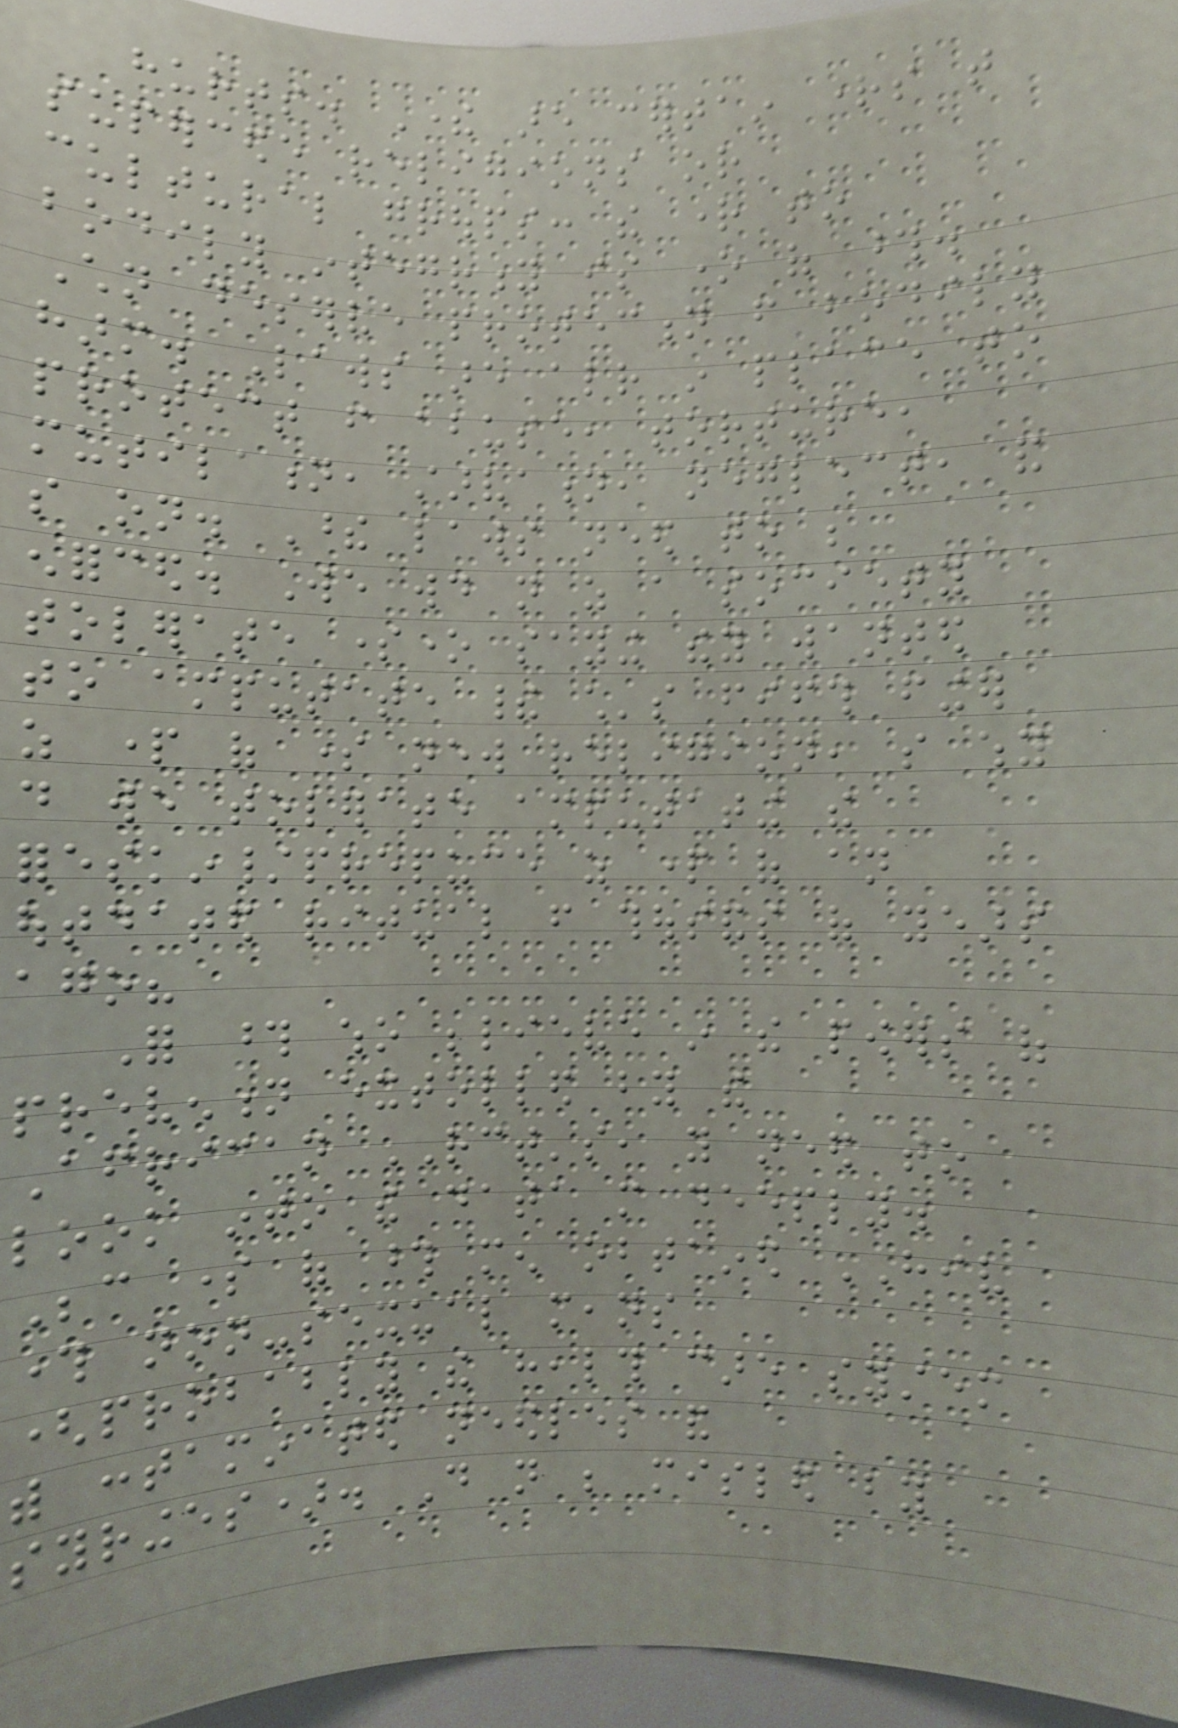hurts. There are certain rights that
supercede religions or
cultural groups: the right to
bodily integrity is one of those.
Children deserve protection from bodily
harm. Laws are already in place to
protect from abuse, torture,
mutilation, starvation, neglect, and
so on. These laws need to be
enforced. We would not as a society
tolerate someone saying they wanted
to amputate their child's fifth finger
as part of some new religion, so why
do we tolerate amputating the
foreskin/prepuce as part of an
outdated ritual from thousands of years
ago?
For those who believe in the powers of
prevention extolled by the
African RCT's, you need to
look into the data more deeply.
Because some of those men obtained HIV
through non-sexual means
(probably the health care system
with contaminated needles and
syringes). Do not be misled by
